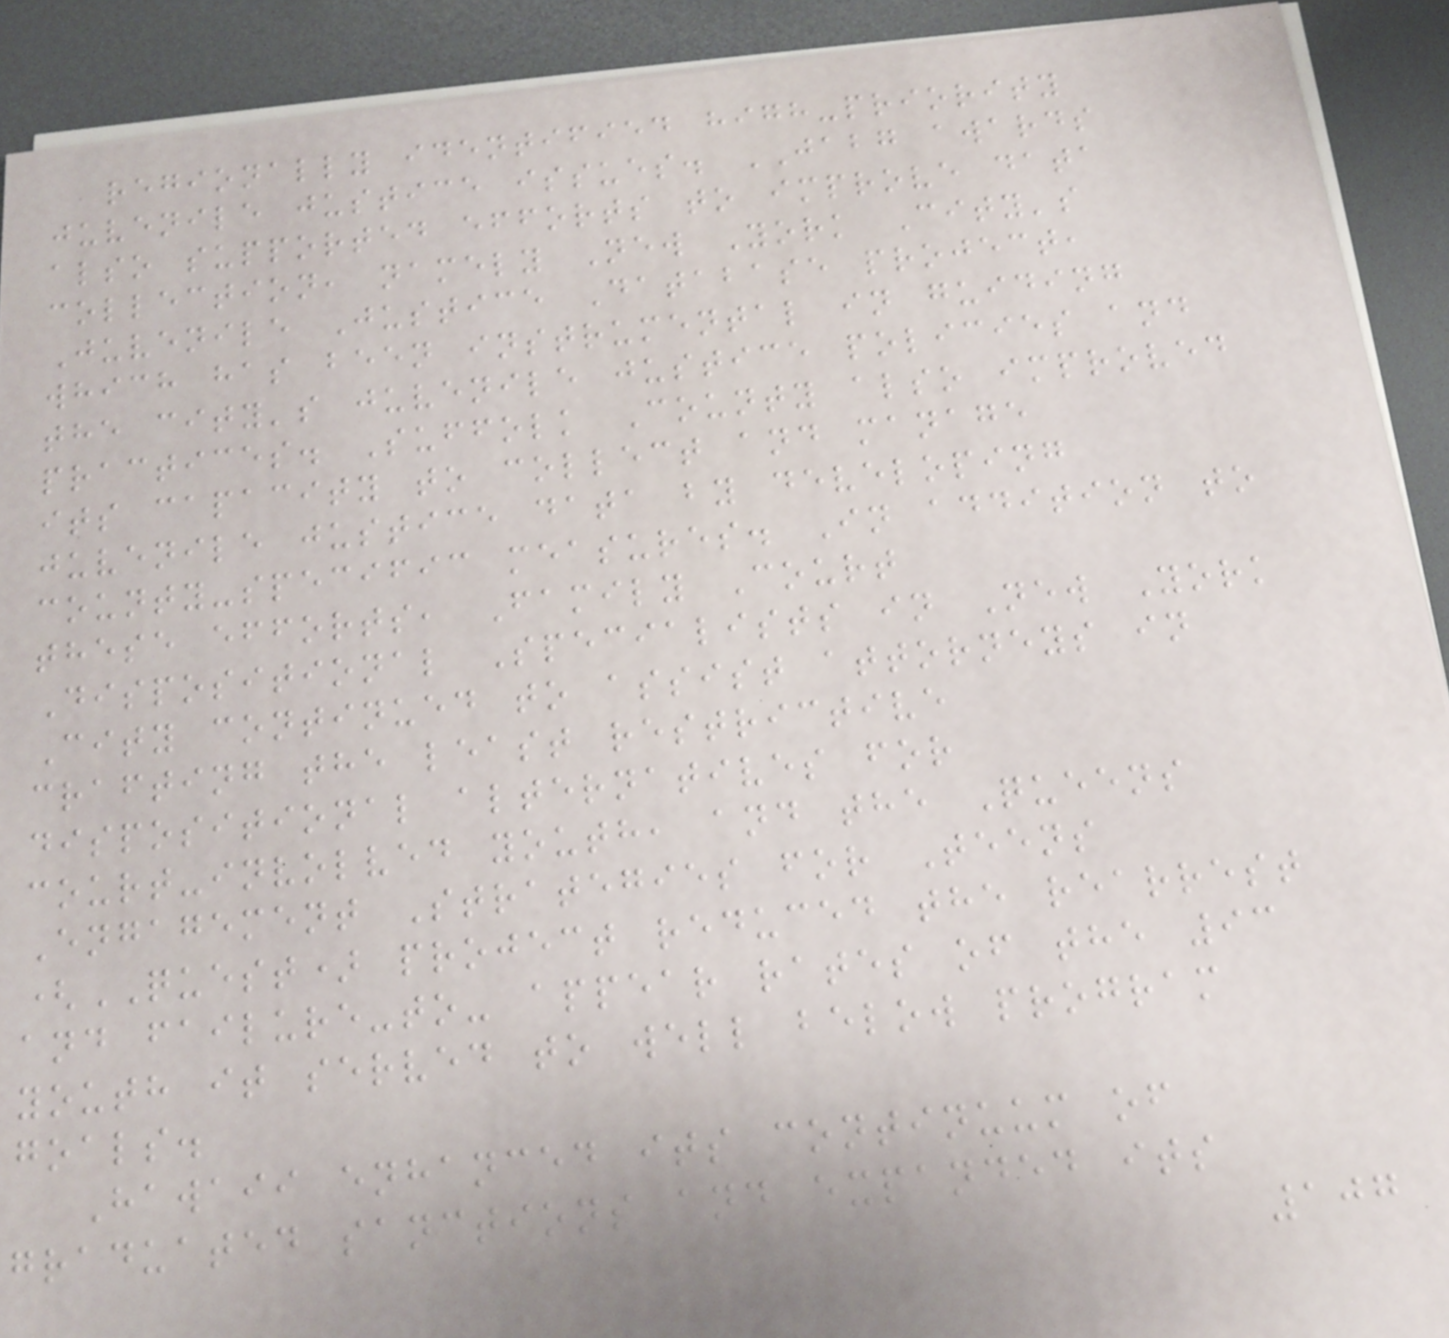regionally identified high-priority
juvenile justice issues. JABG awards
also supported efforts to improve data
collection, namely New York City's
Juvenile Justice Database project,
which has been instrumental in guiding
the city's juvenile justice policies and
practices. Suffolk County also improved
its capacity to collect and manage
juvenile justice data by developing
county-specific measures. In addition to
these efforts, Family Court
Dispositional Specialists in New York
City continued to assist attorneys in
crafting the least restrictive
dispositional alternatives for
court-involved youth, and the Queens
Engagement Strategies for Teens
(QUEST) project reduced the rearrest
and failure-to- appear rates of the 93
youth it served to well below program
goals.
Hawaii enhanced its continuum of
graduated sanctions and expanded its
107
